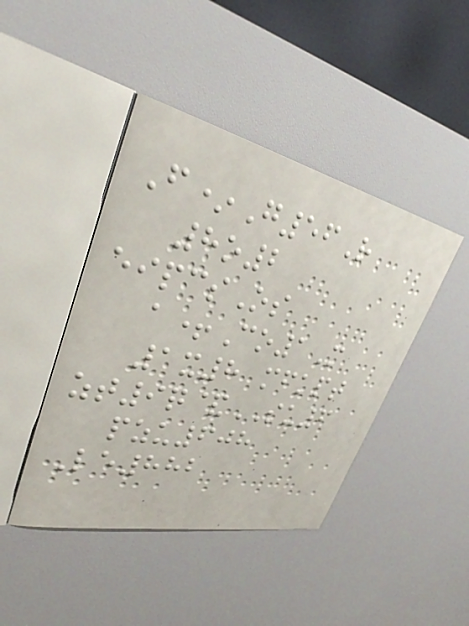F*G56R
8o2
eipcsOs
a+Co1M
1x8 mfkpt
zt9q&SU6
pzu608
Le882
